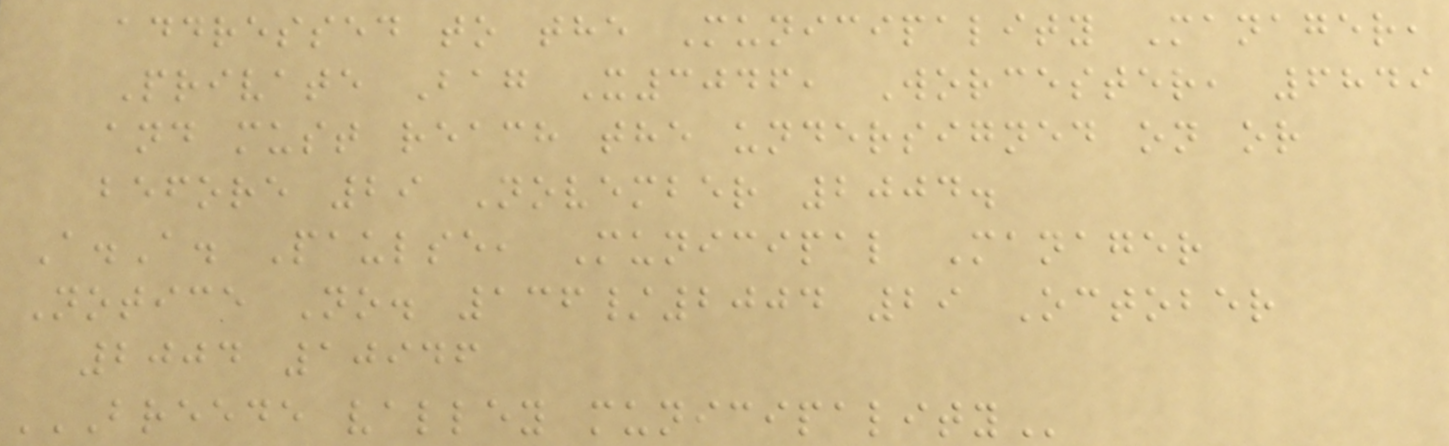addressed to the Municipality Manager,
Private Bag X3046, Worcester, 6849
and must reach the undersigned on or
before 29 November 2004.
A.A. Paulse, Municipal Manager
Notice No. 136/2004 29 October
2004 10946
BREEDE VALLEY MUNICIPALITY
